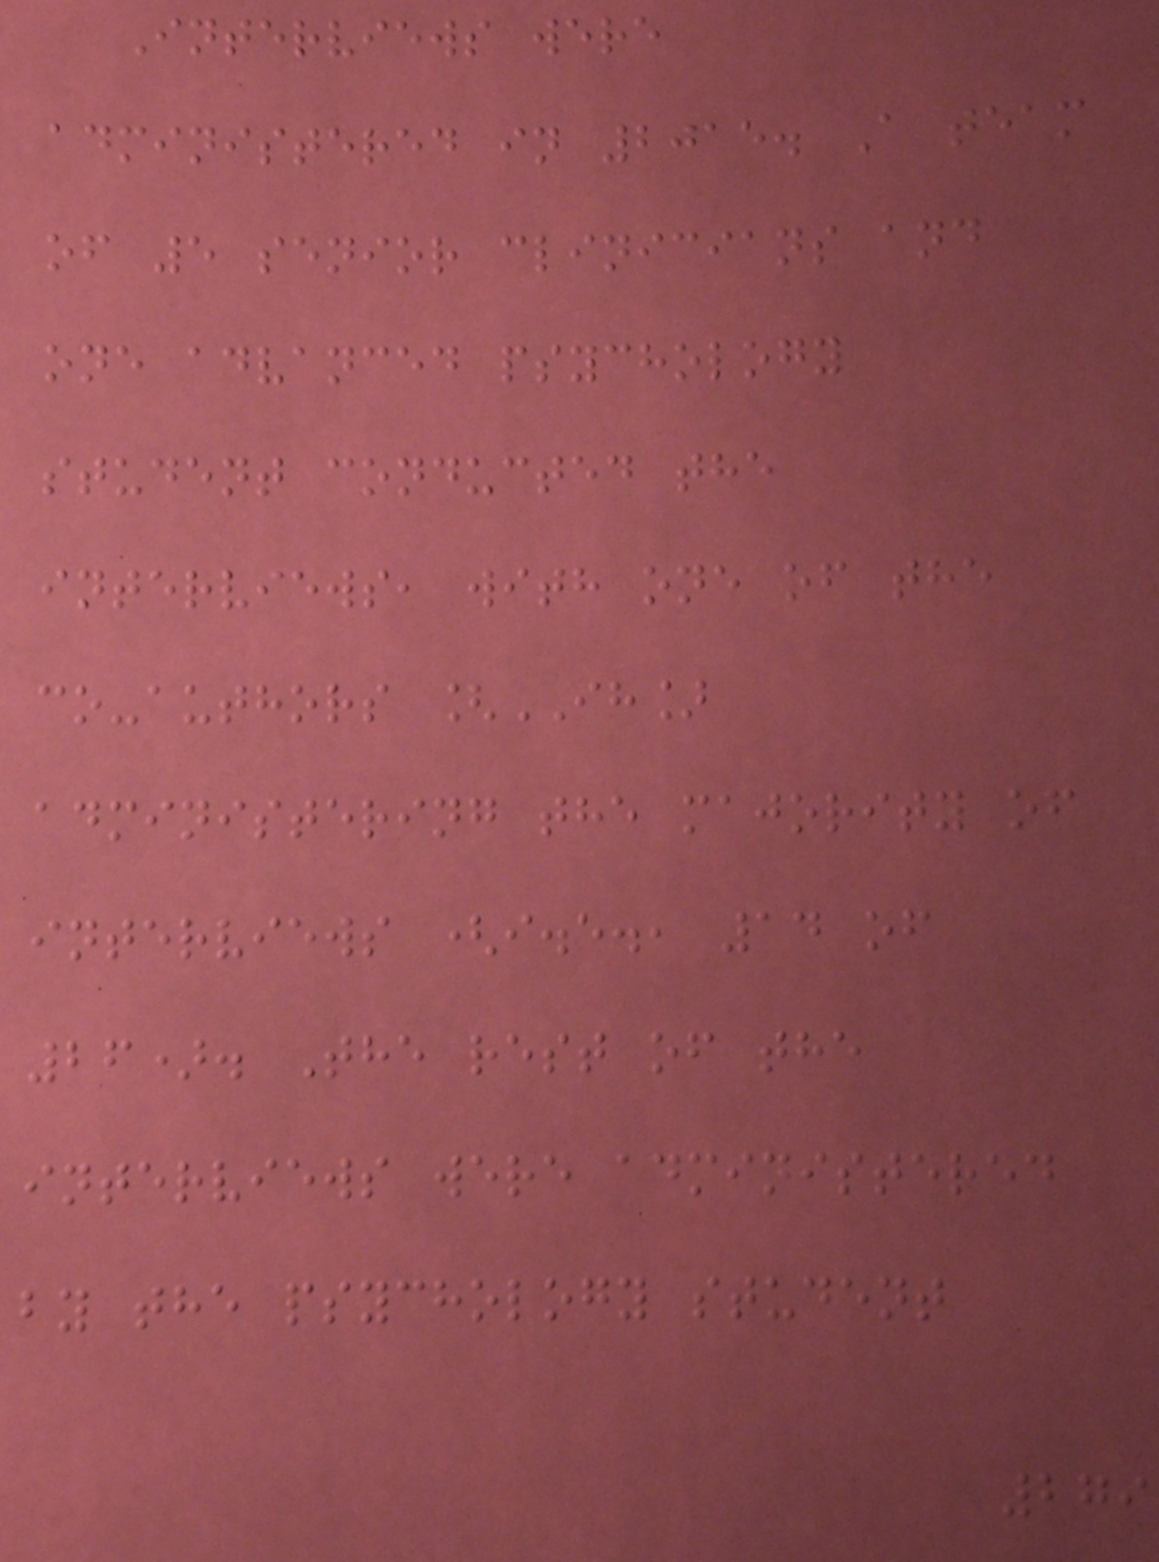Interviews were
administered in 2015. A team
of 5 senior clinicians and
one advanced psychology
student conducted the
interviews, with one of the
co-authors [IH]
administering the majority of
interviews (i.e., 14 of
26). The rest of the
interviews were administered
by the psychology student
279
